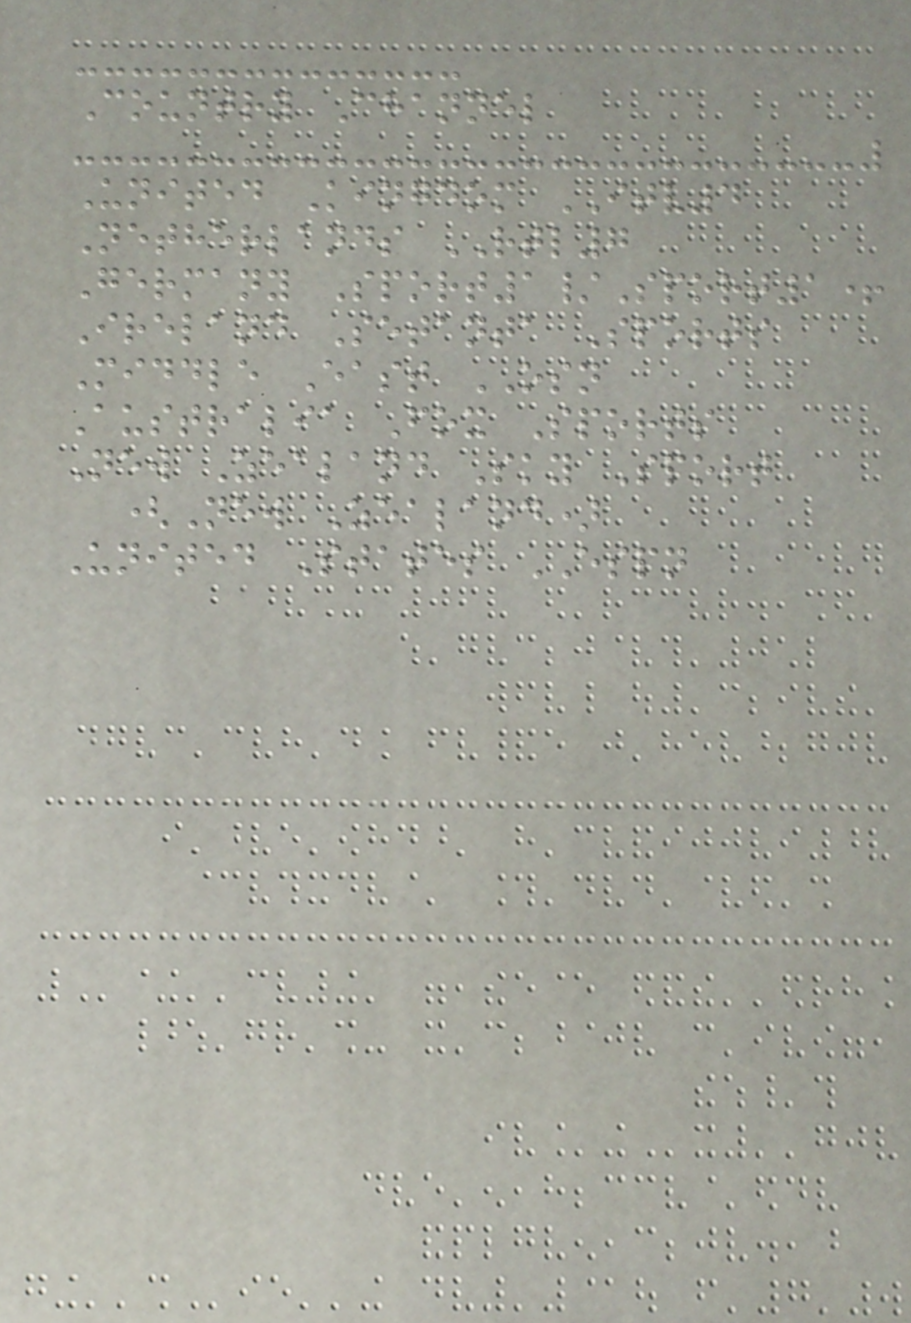Country Channel
United Kingdom ITV4
Netherlands RTL7
Germany Sport1/Sport1+
Ireland Setanta Sports
Middle East OSN
Australia Fox Sports
New Zealand Sky Sport
(New Zealand)
United States ESPN
